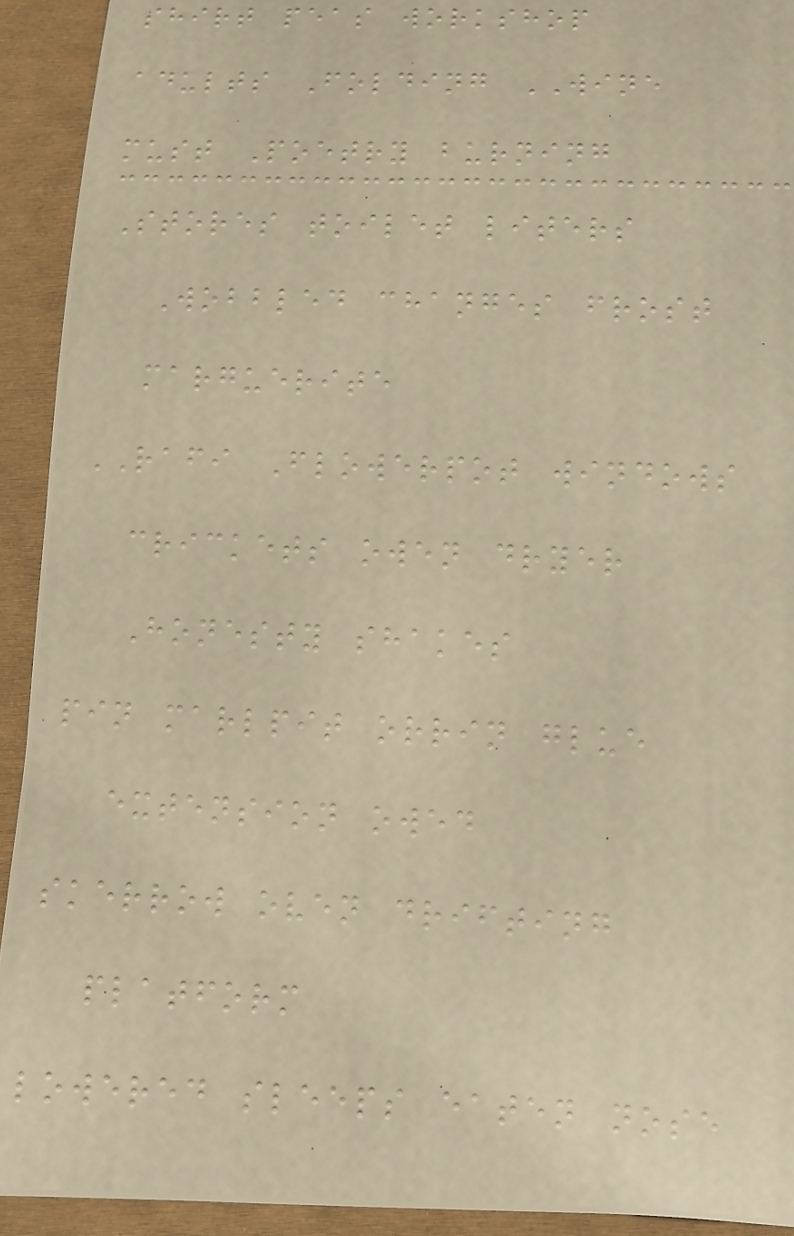shirt peas workshop
adults Folding WINE
must Poetry burning
Stores toilet liters
Wobbled changes frost
marguerite
RAFI Flowerpot windows
crickets owen dryer
Honesty shakes
pin marlpit orrin glue
extension owed
skerrow oven drifting
platform
lowered sleeps eaten nose
